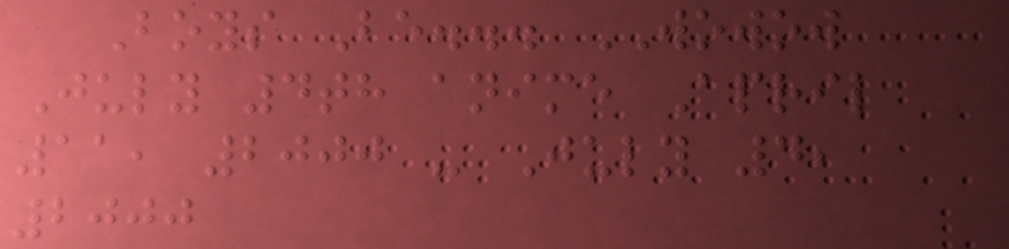Boys Be... WOWOW
July 4th anime April
11, 2000 - July 4,
2000
